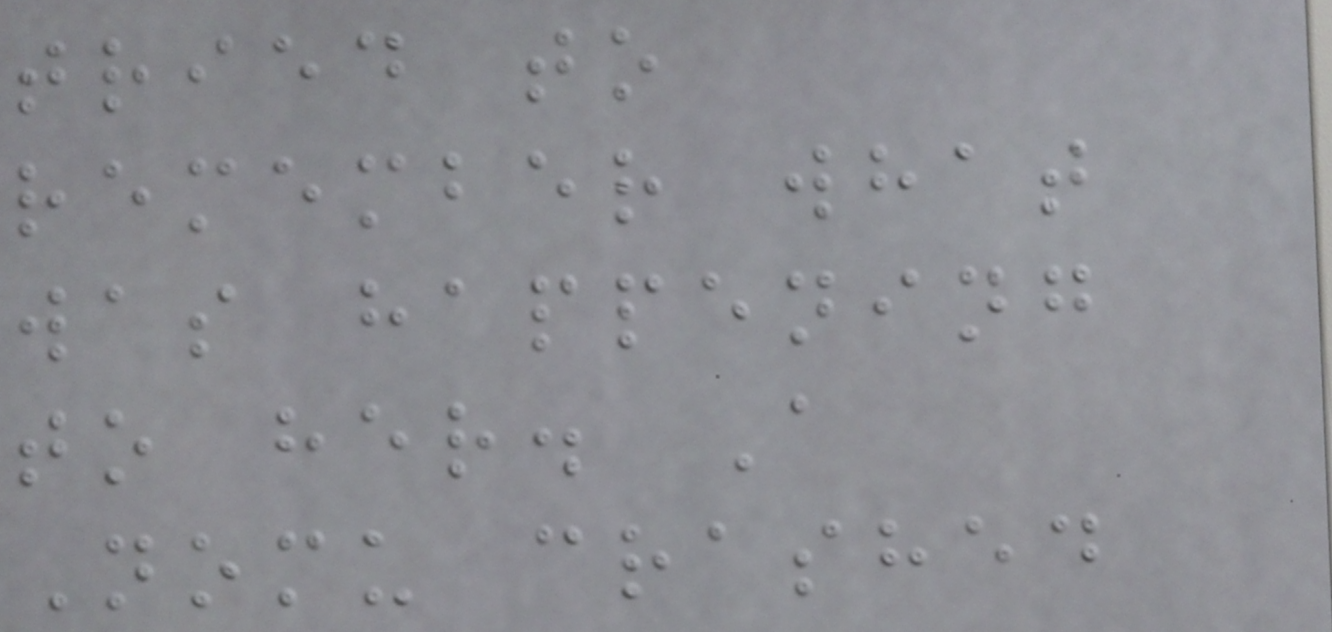tried to
remember what
was happening
to her. A
Nomu crashed
